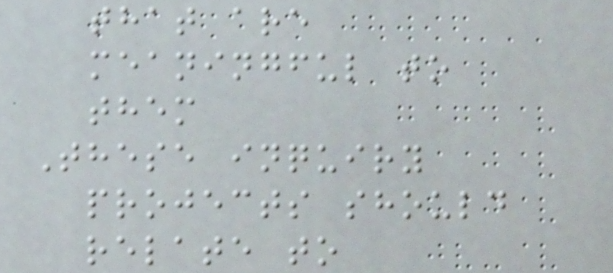that are
meaningful to
them
These inquiry
projects should
relate to
